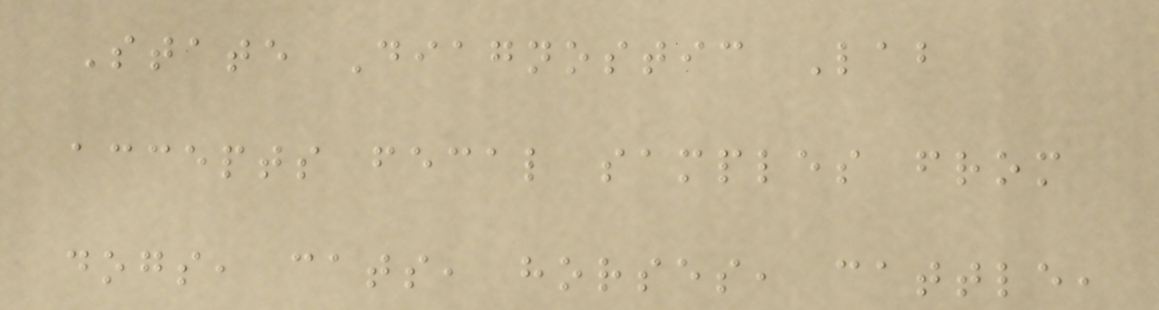State Diagnostic Lab
accepts fecal samples from
dogs, cats, horses, cattle,
